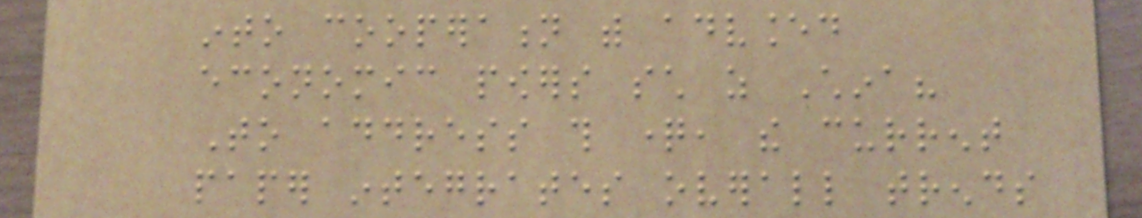into cooperation with advanced
economic powers such as China?
To address this question, the current
paper integrates overall trends
